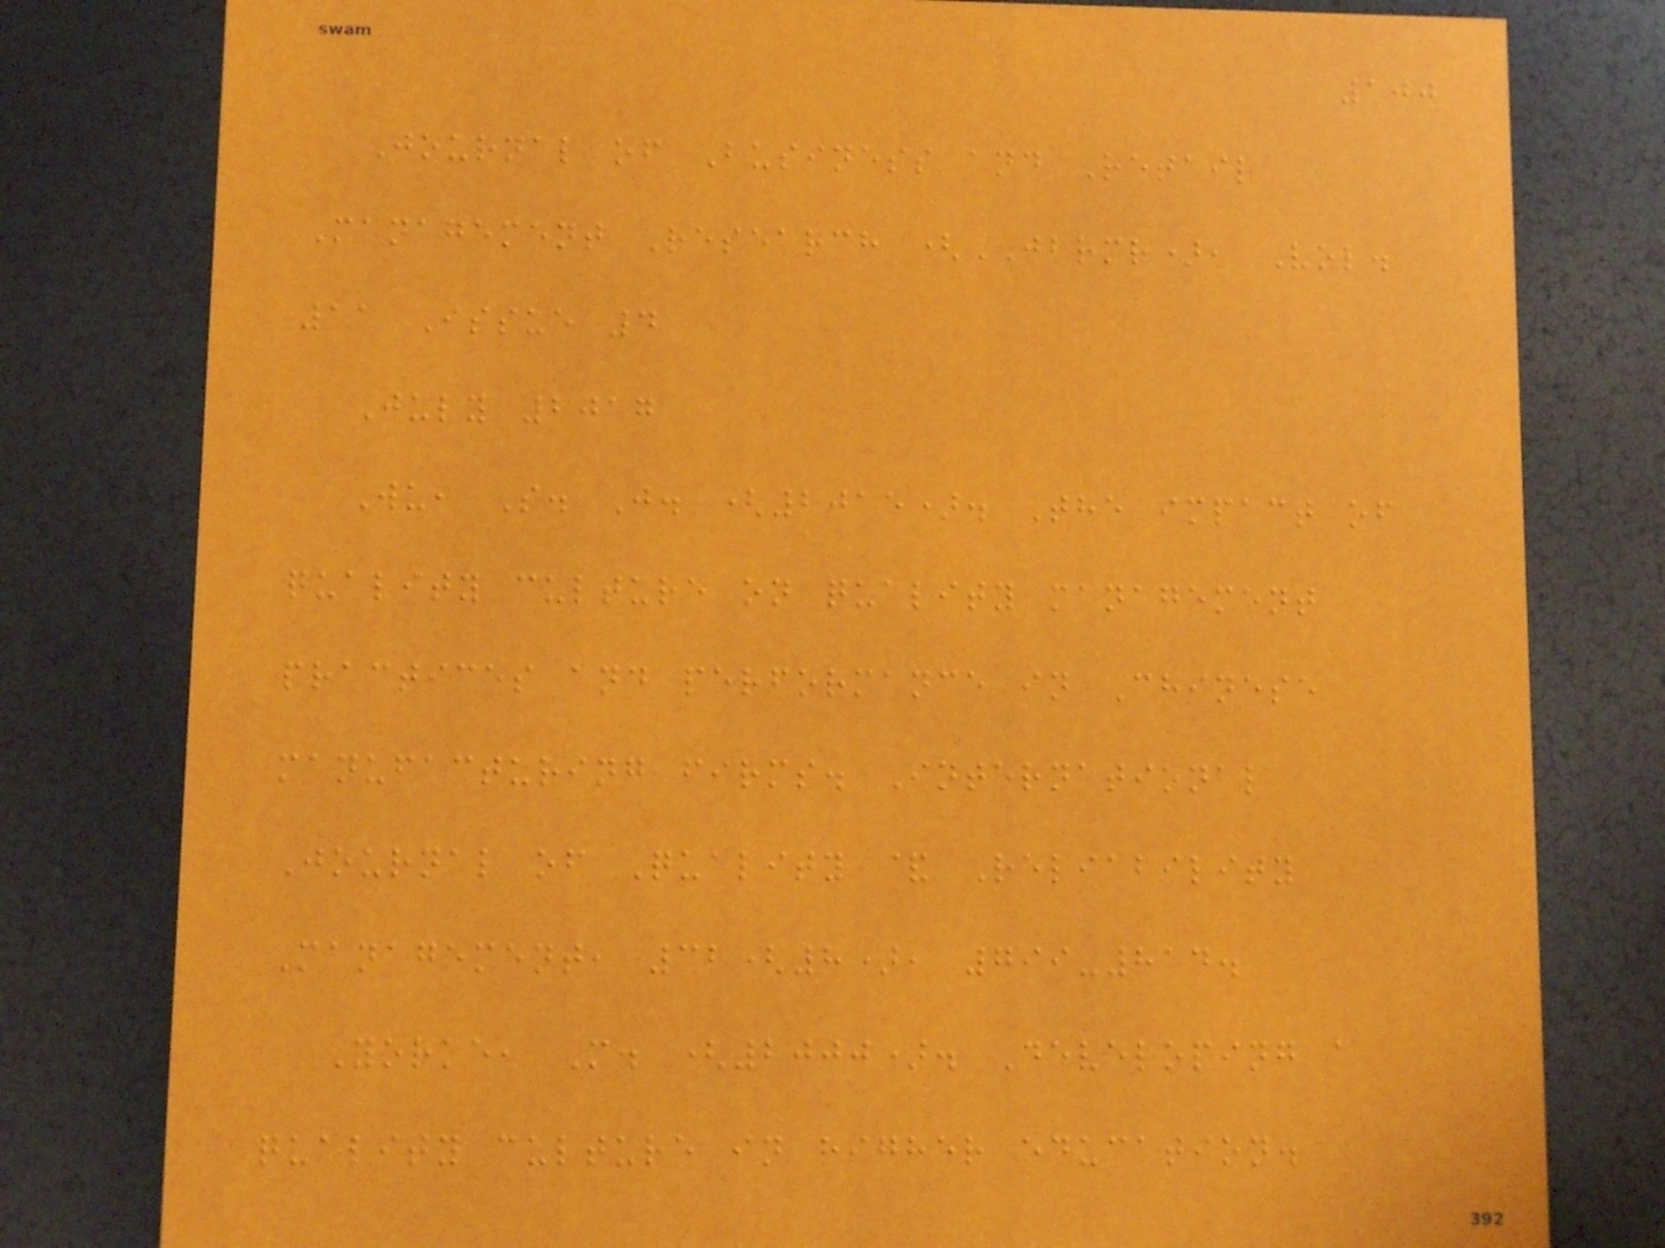100
Journal of Business and Retail
Management Research (JBRMR), Vol.
11 Issue 4
July 2017
Wu, S. J. (2015). The impact of
quality culture on quality management
practices and performance in Chinese
manufacturing firms. International
Journal of Quality & Reliability
Management, 32(8), 799-814.
Yorke, M. (2000). Developing a
quality culture in higher education.
